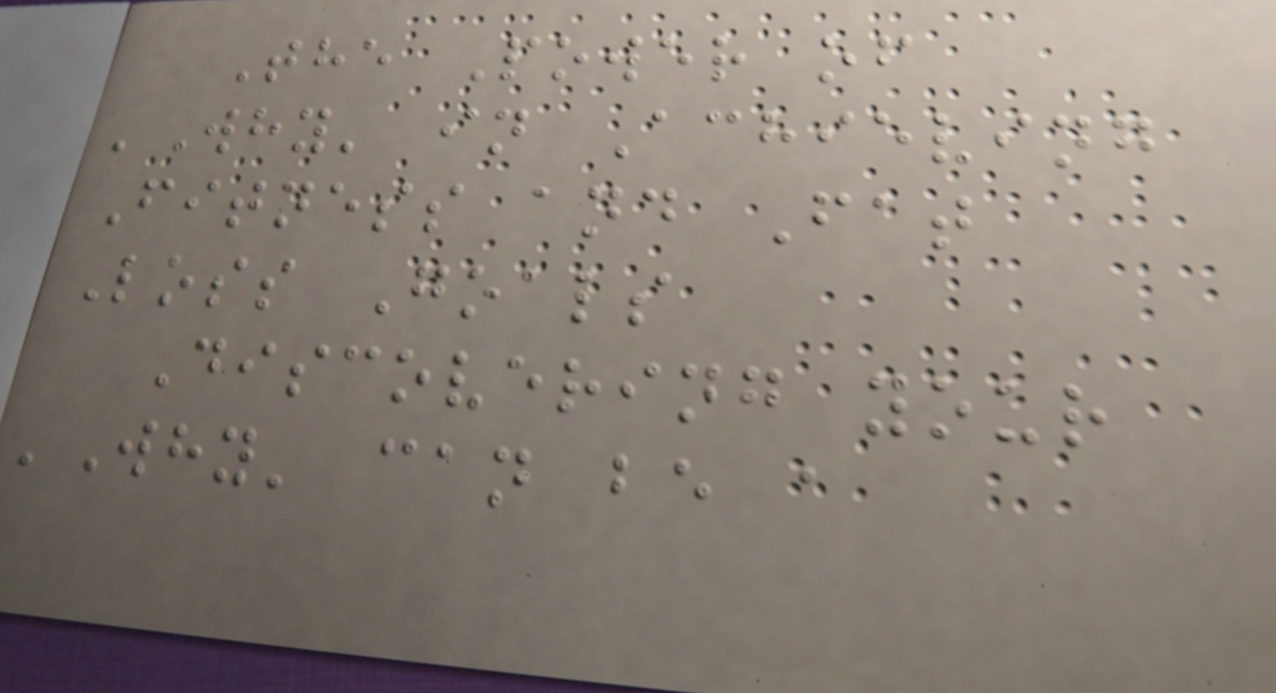The Power of
'Why' in Achieving
Fitness and Fat
Loss Goals
Discovering your
'Why' can be a
